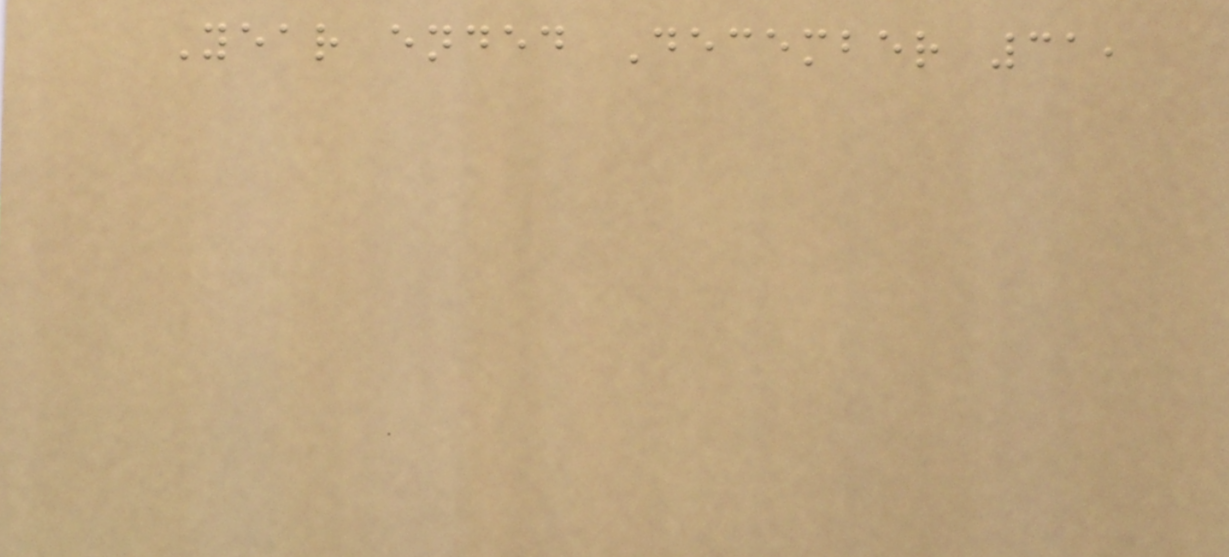Year ended December 31,
